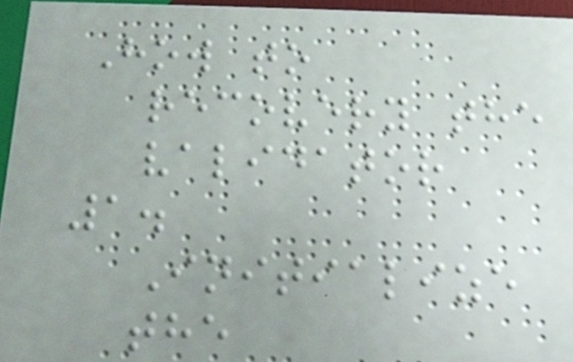How to
recovery the
validator
1.
Initialize
the
